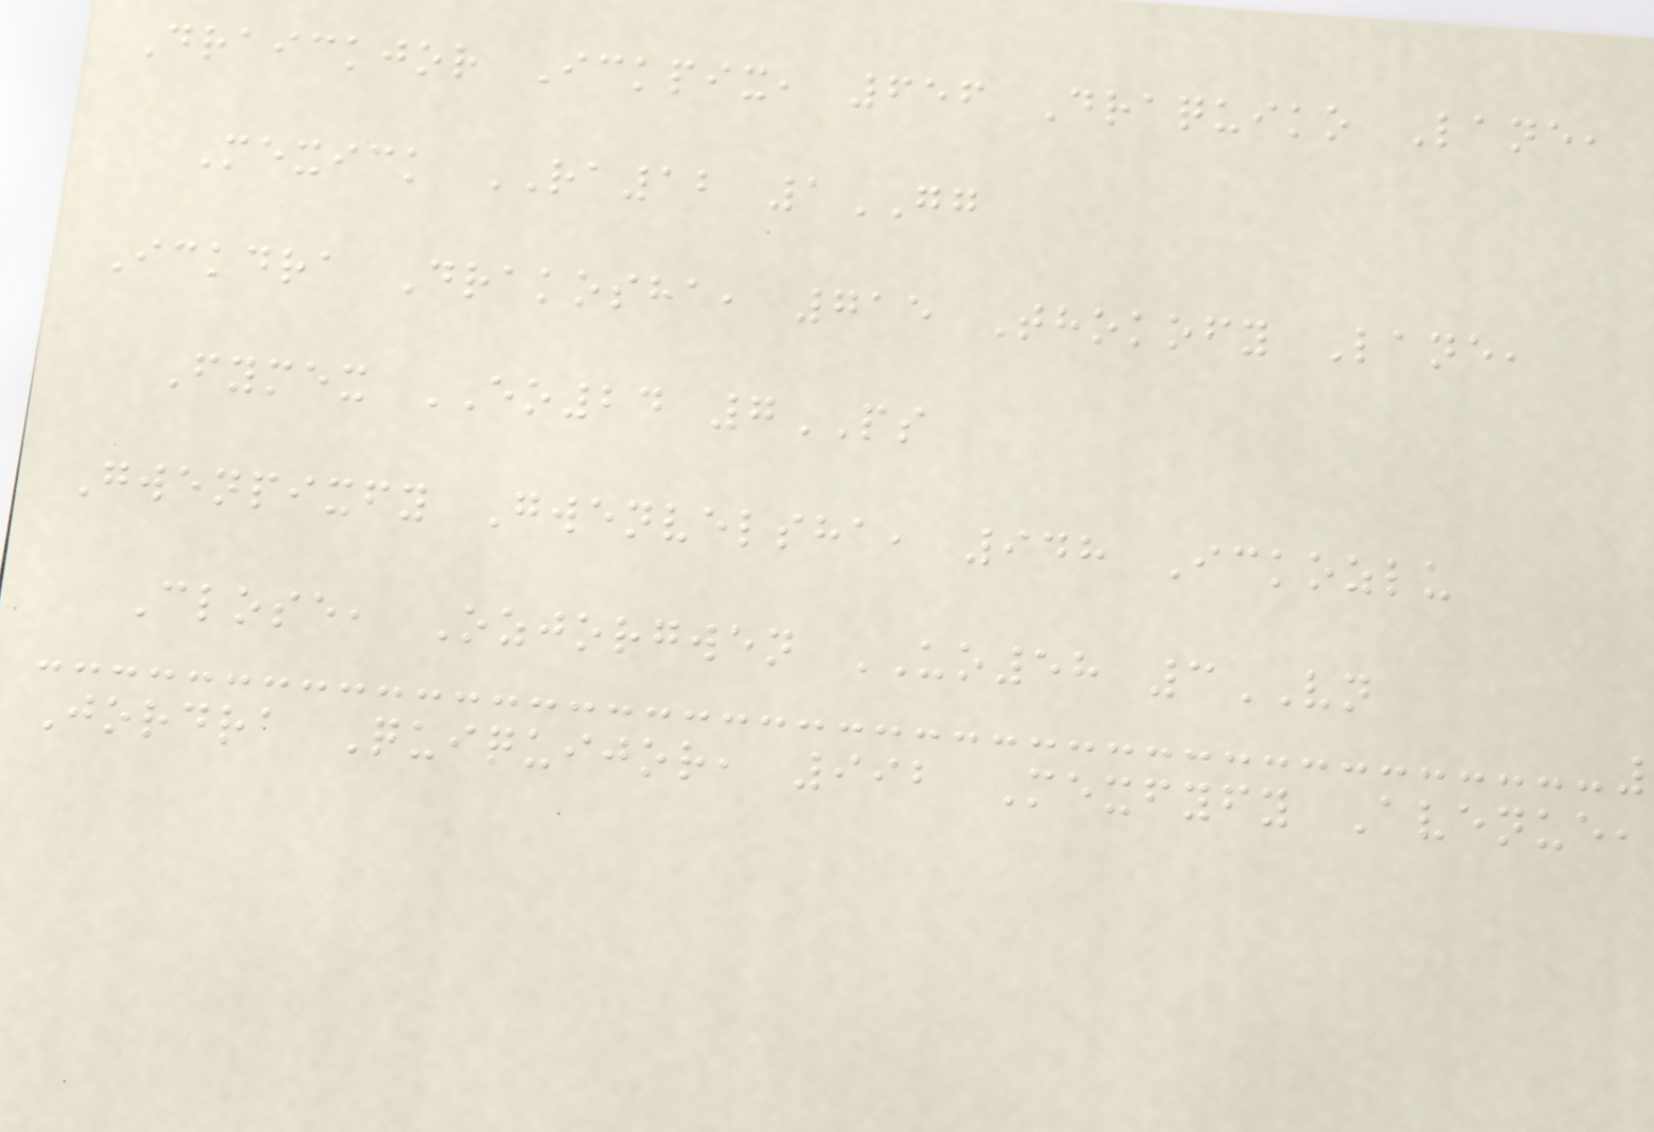Draickjor Ickpix, 656 Draquiko Lane,
Mexick RA12 1GG
Ickdra Drakosha, 715 Thokofy Lane,
Fymex EO24 7PS
Gwenpixfy Gwenvelsha, 948 Ickozlu
Close, Ozjorgwen UO58 3VN
Jordra Quiquijor, 992 Mexfyfy Avenue,
